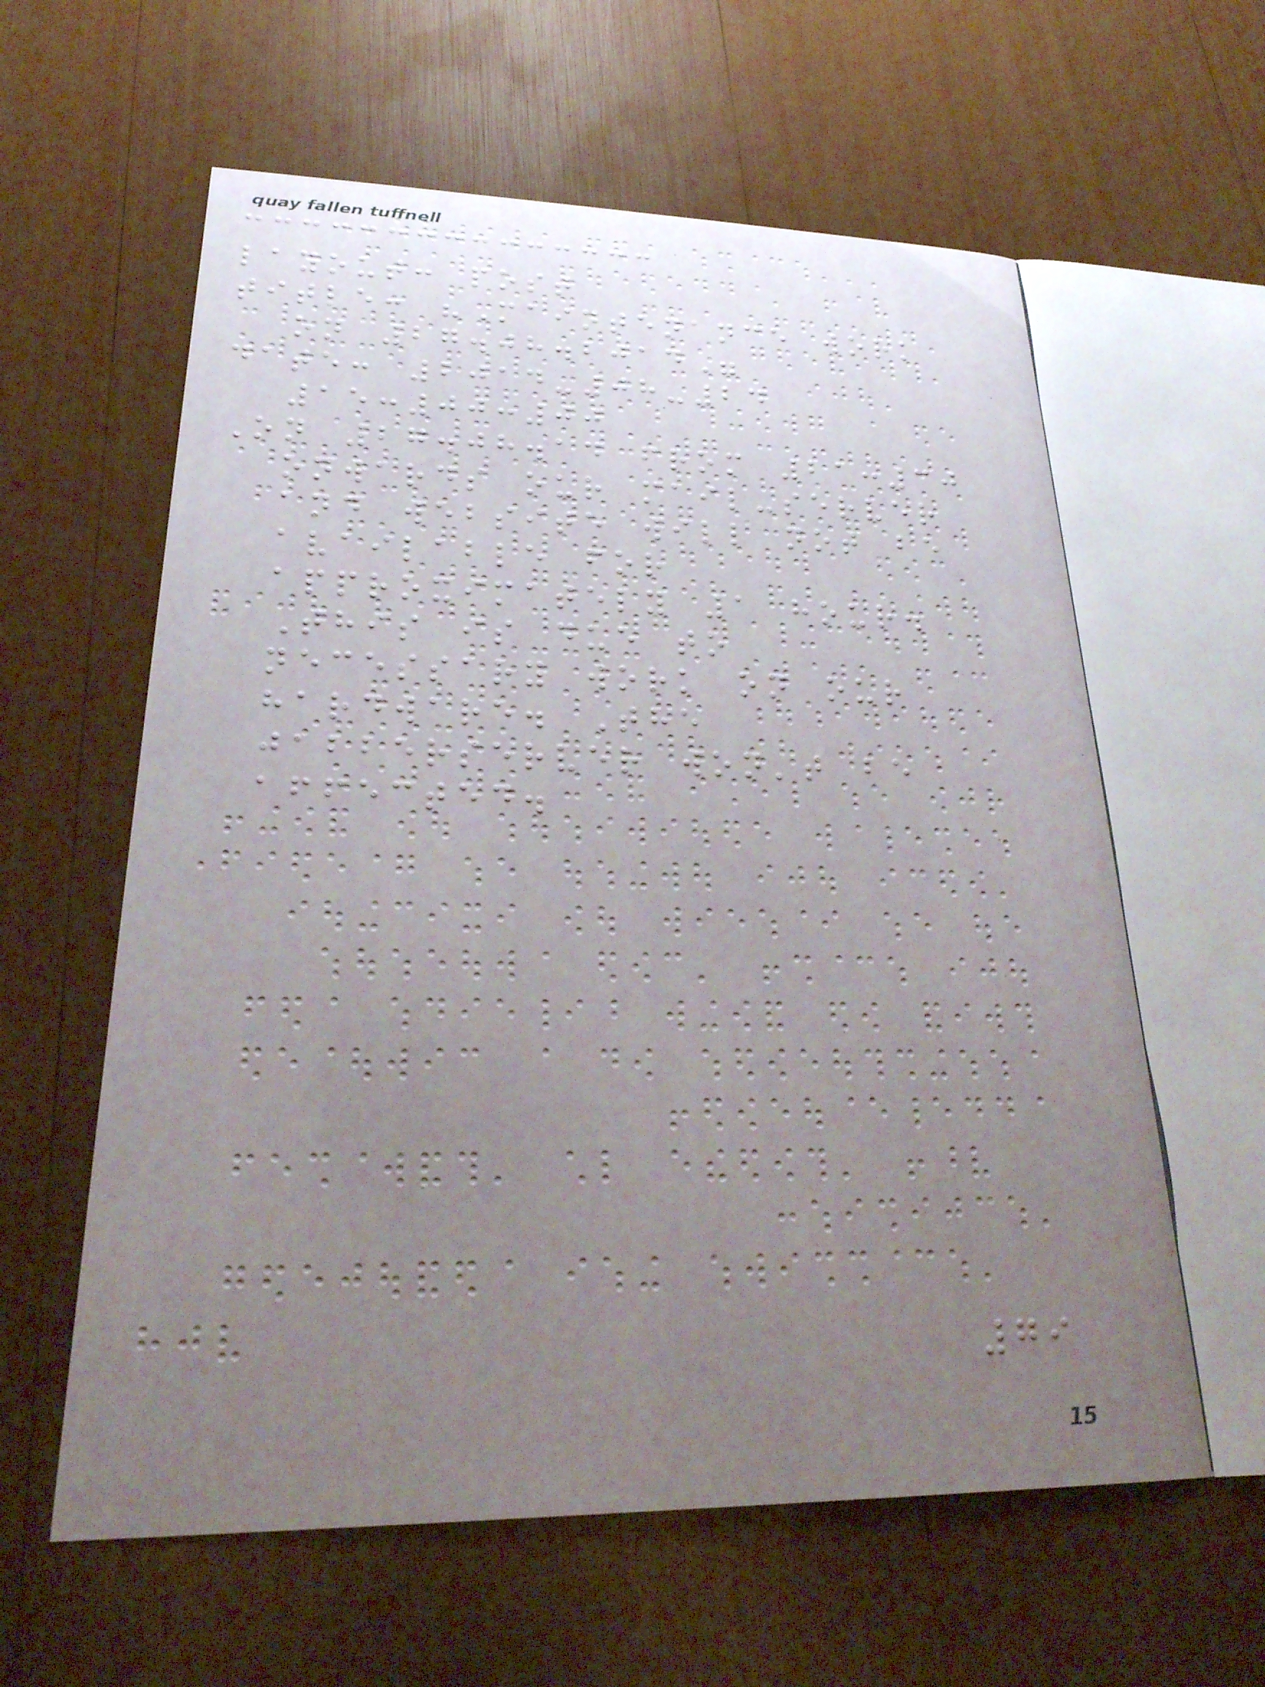layout: post
title: "Maintenance work
on 27.08.2014"
date: 2014-08-24
15:00:00
On 27.08.14 from 21:30
onwards our mail-server
and website will not be
available for
approximately 1 hour.
This is due to
necessary work on our
hardware. The
jabberserver won't be
affected.
79
